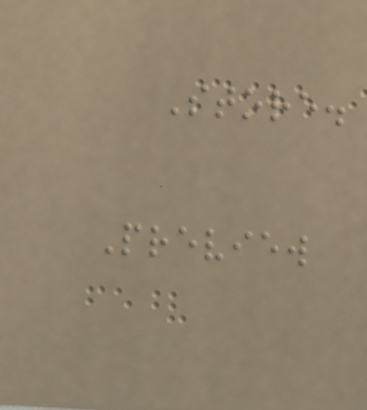Store.
Preview
